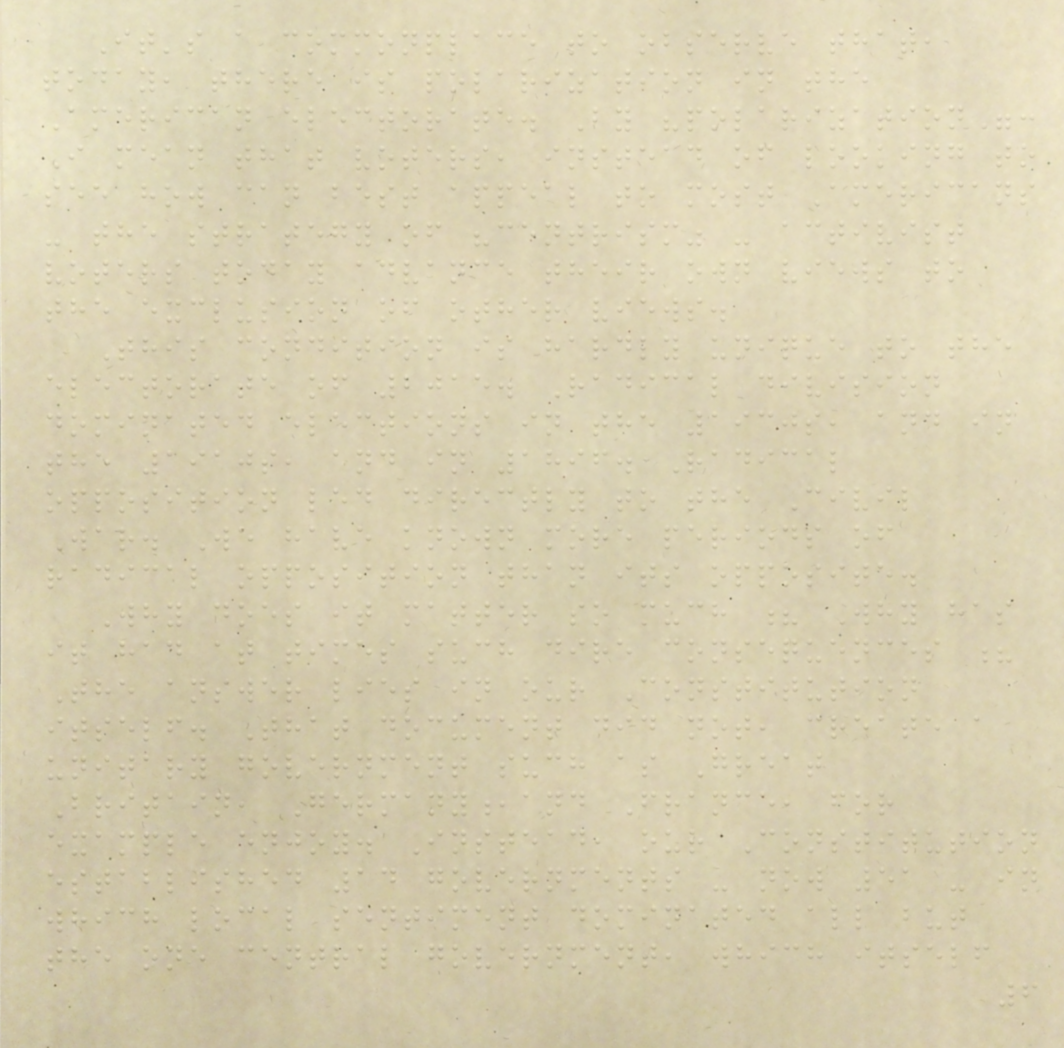It's a commonplace to observe that,
today, there is polarization in the
American electorate. By "polarization":
I mean that voters, instead of looking to
see how can best appeal to most Americans
- the strategy of "centrism" - activist
voters today advance their own views to
the exclusion of other views.
This condition is hardly unique to the
electorate of 2015. Radical division
dominated elections in the 1930s, and in
the 1910s, and in 1896. Radical
opposition led directly to the Civil
War. We have known more periods of
radical opposition than its opposite.
Why does it matter so much ? Why has
it had at times such dire consequences ?
The answer lies in our Constitution
itself. That document did not, create a
unitary government such as Great
Britain, Germany,and France, for
example enjoy. Instead, our Constitution
established 14 governments - now 51 - in
which local sentiment dominated all but
the one central government, which itself
6
